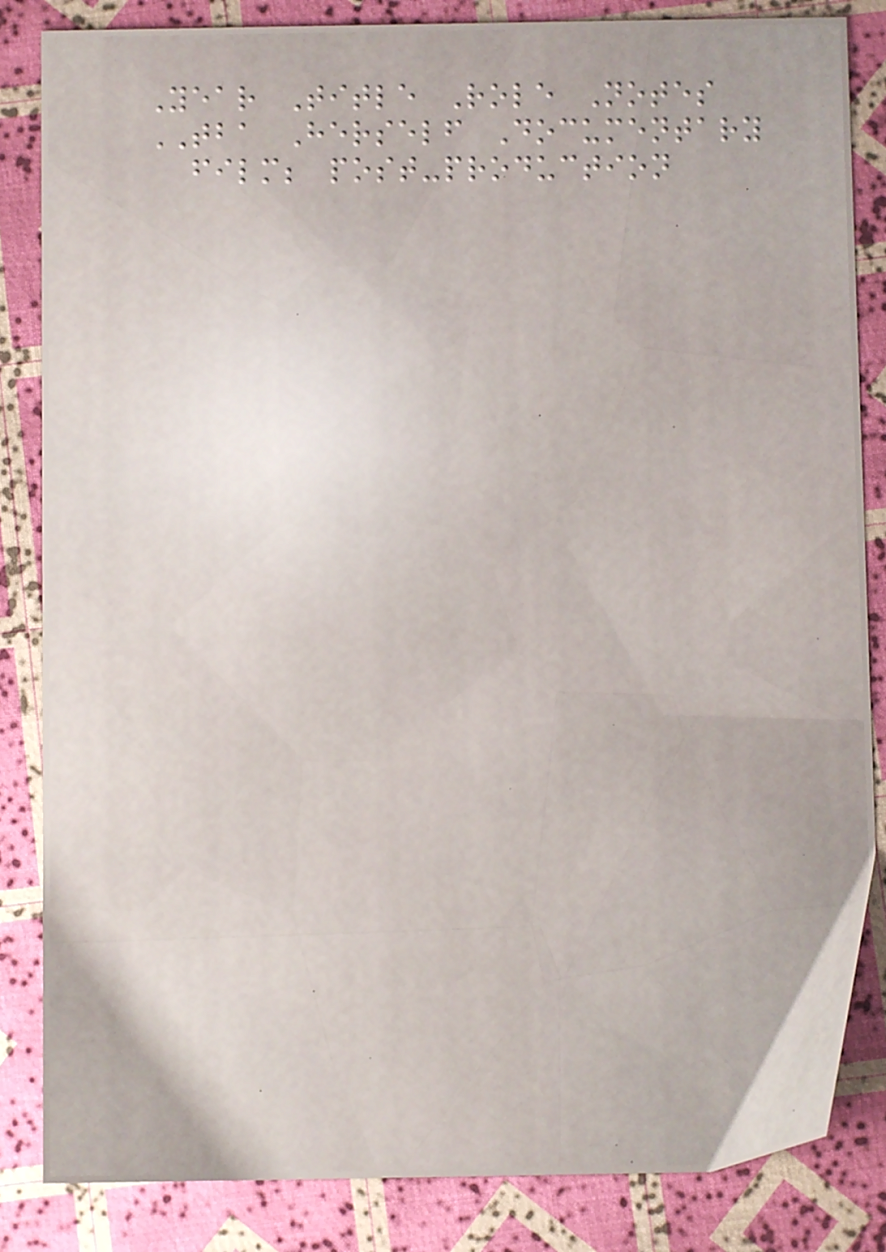Year Title Role Notes
TBA Herself Documentary
film; post-production
